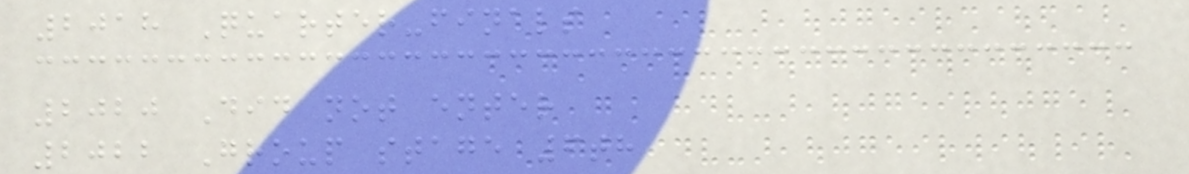2018 Quarter-finals
2020 Did not enter
2022 Group stage 6th
